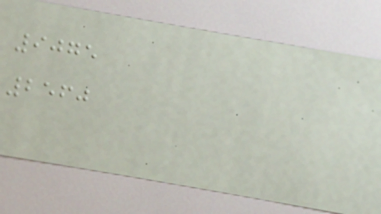9075
2560
